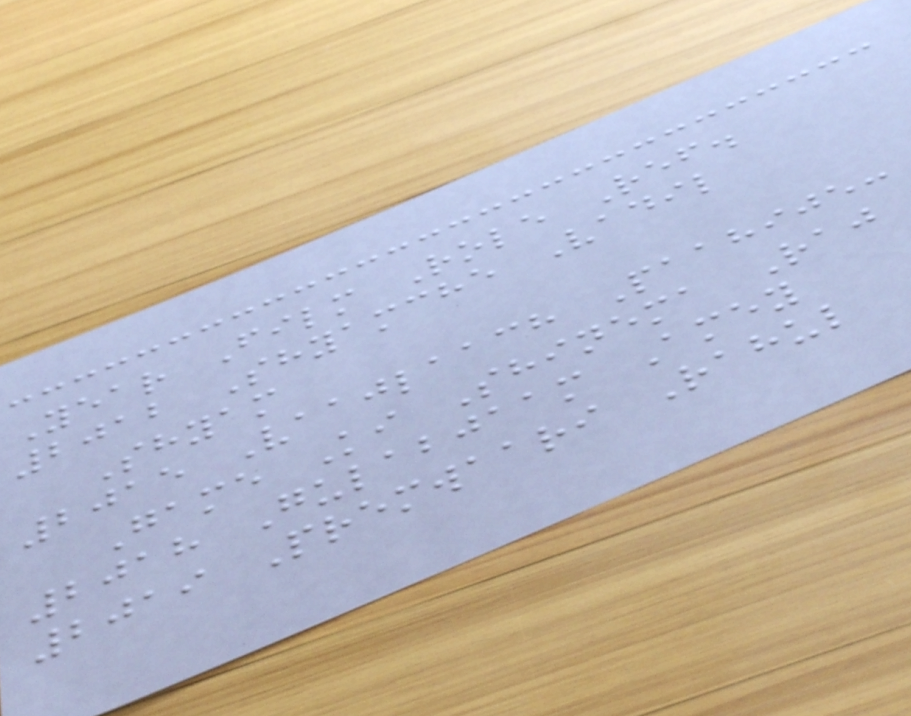Year Film Role Ref.
2012 Shyamche Vadil
Shyam
2015 Vaajlaach Paahije:
Game Ki Shinema Raj
2018 Gulabjaam Amey
2019 Premwaari Rahul
